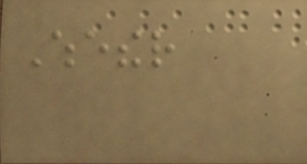Whether
